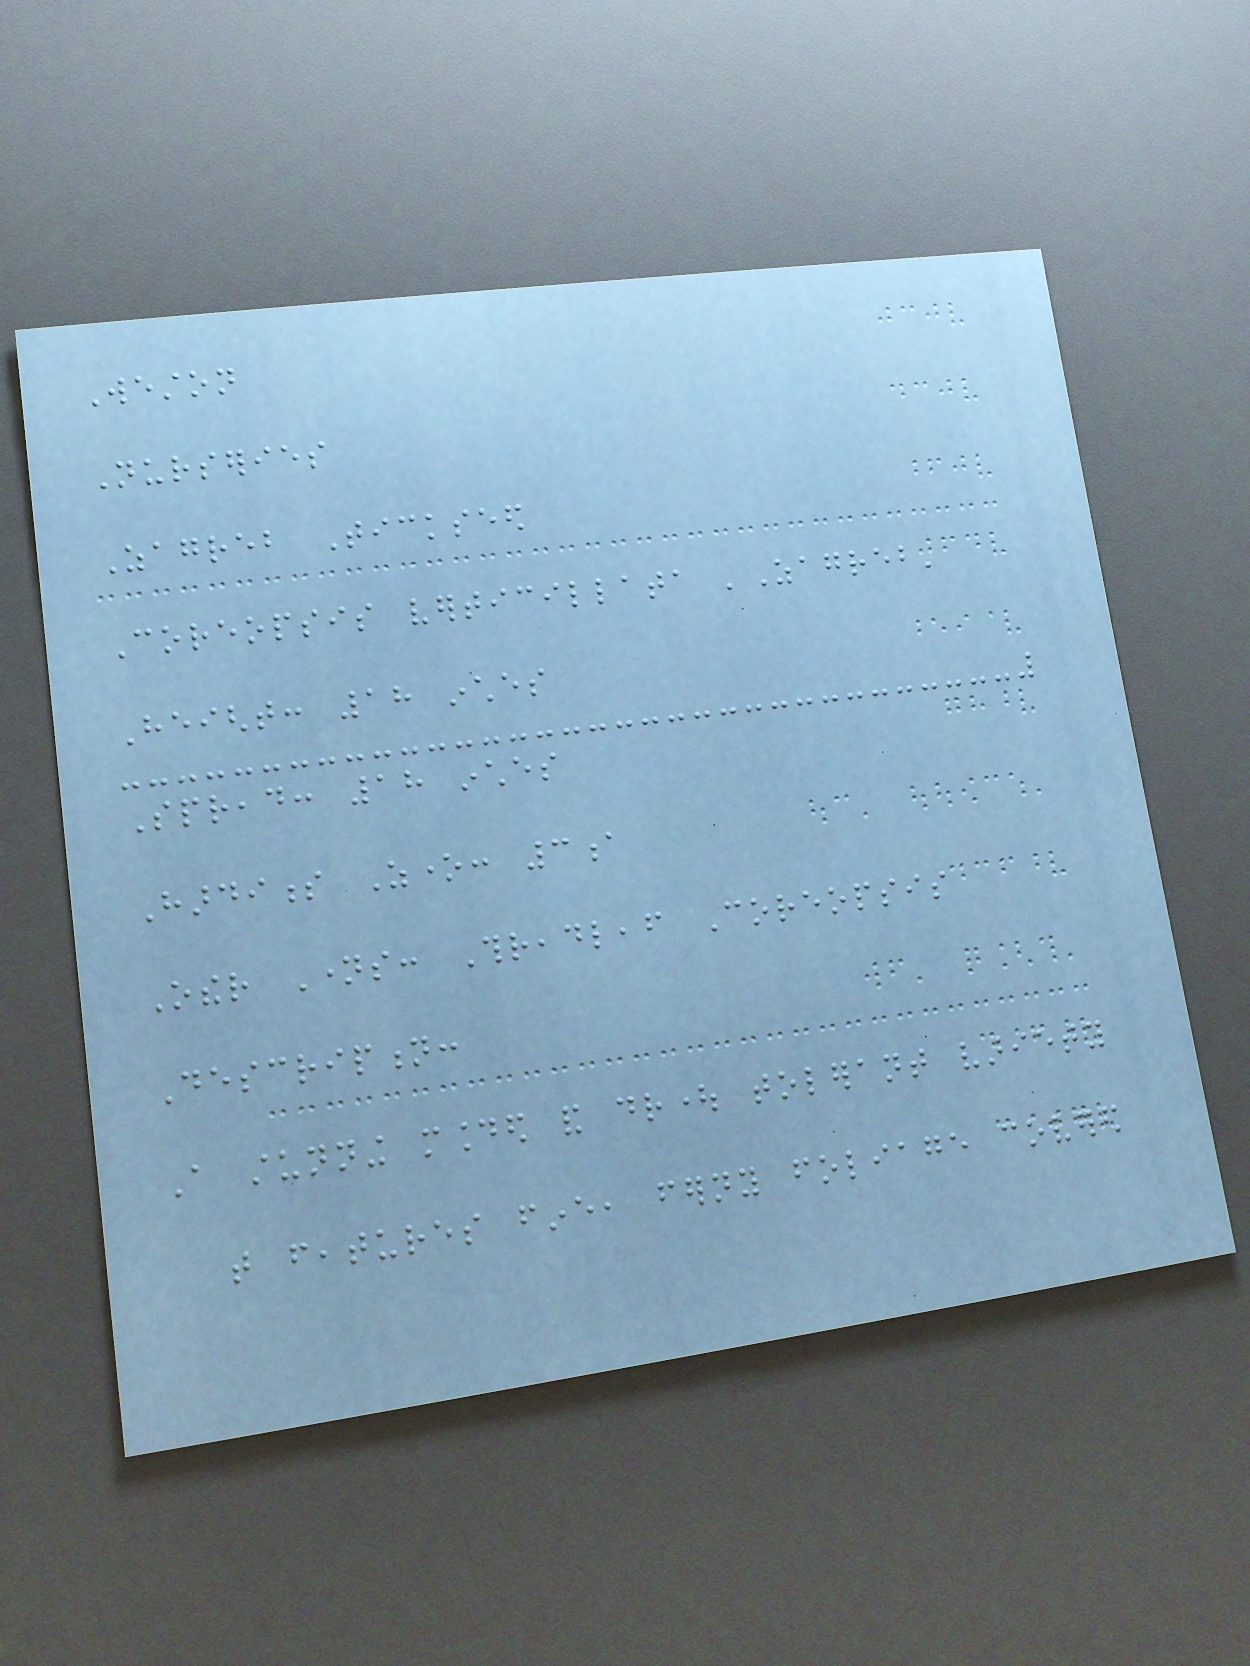Weston
Nurseries
Zagreb Tickseed
Coreopsis verticillata 'Zagreb'
Height: 18 inches
Spread: 18 inches
Hardiness Zone: 3a
Other Names: Threadleaf Coreopsis
Description:
A stunning mounded and drought tolerant variety
that features fine, ferny foliage covered
